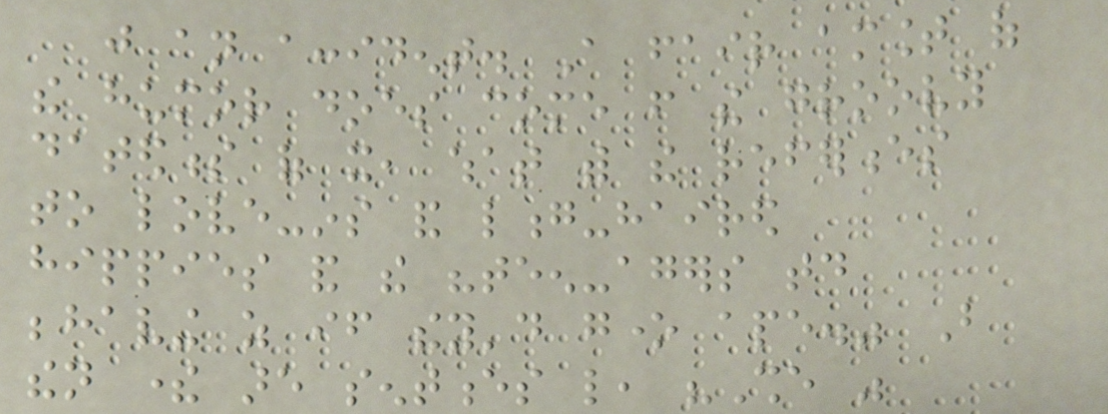just an accident. A fair amount of
the humor does come from the groovy
datedness of it, what with the references
to love-ins and long-haired
hippies and the "teen-agers today
behaving as if they'd gone ape." But
then there are sentences like, "She was
